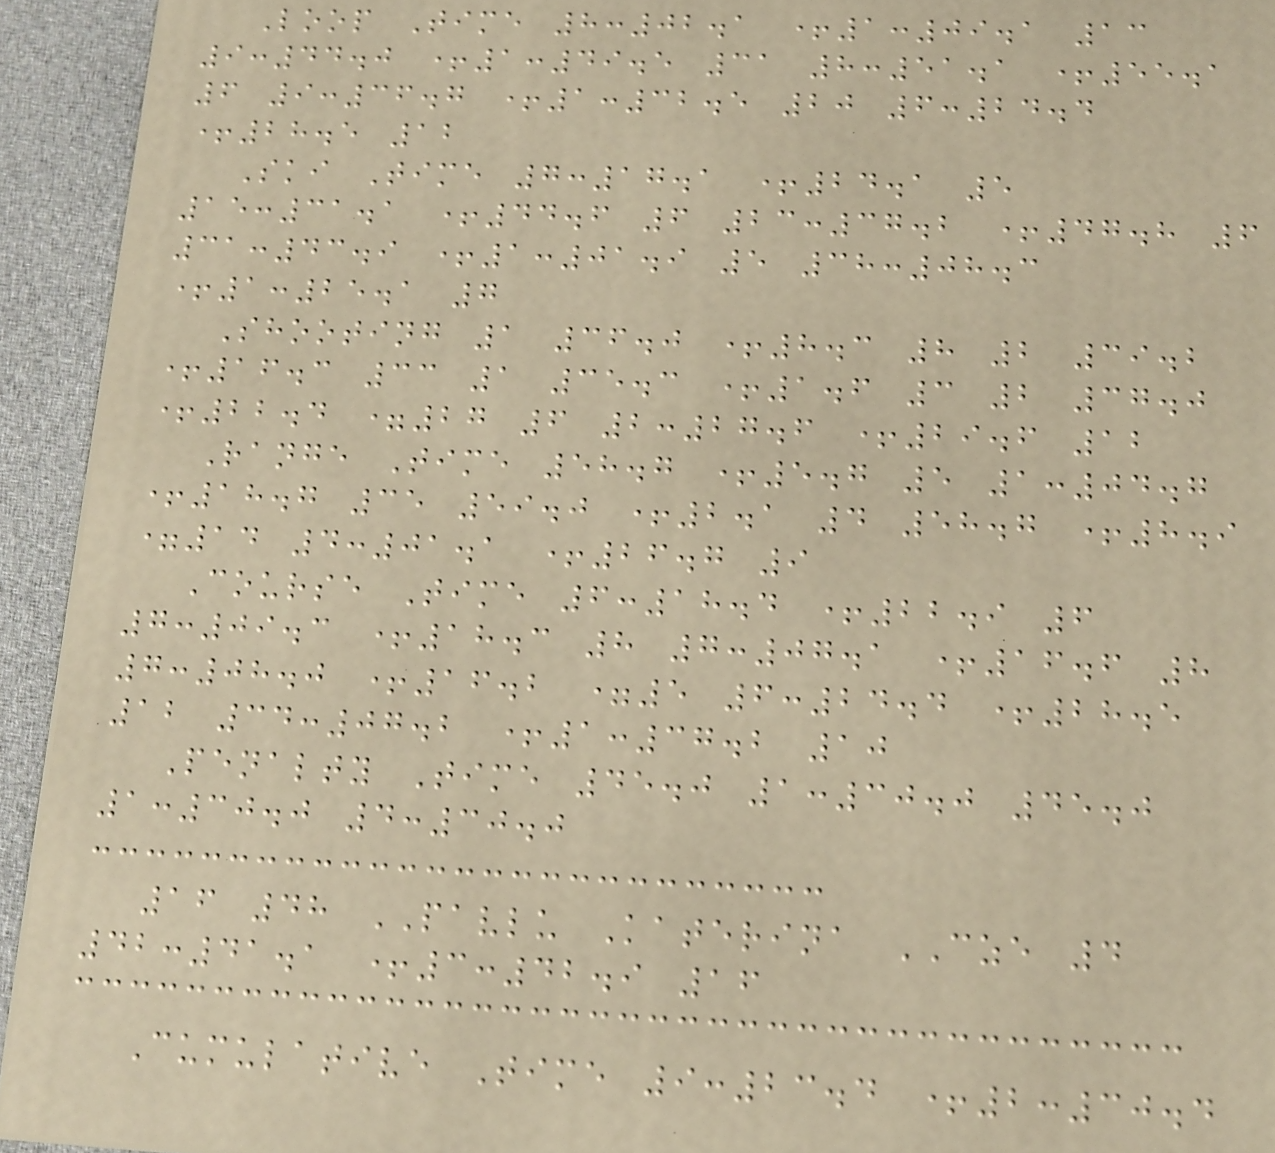Loop Time 8:02.1 +1:09.1 13
9:44.0 +1:49.5 31 8:51.1 +55.1
6 9:36.7 +1:32.5 20 6:24.4
+28.5 12
Ski Time 7:17.1 +24.1 5
15:31.1 +44.6 6 23:37.2 +47.8 6
31:43.9 +1:01.9 5 38:08.3
+1:25.1 7
Shooting 1 36.0 +8.3 8 2 39.2
+16.3 33 1 35.3 +1.6 3 2 37.0
+22.4 =27 6 2:27.6 +29.6 12
Range Time 58.7 +5.7 5 1:04.7
+18.7 35 59.0 +2.1 4 58.7 +8.9
=14 4:01.1 +26.7 9
Course Time 6:18.4 +22.9 6
7:09.3 +18.3 8 7:07.1 +16.6 8
7:08.0 +16.2 =5 6:24.4 +28.5
12 34:07.2 +1:37.2 10
Penalty Time 45.0 1:30.0 45.0
1:30.0 4:30.0
16 48 PAVLU Katerina CZE 4
42:41.1 +3:42.9 16
Cumulative Time 9:23.4 +2:30.4
